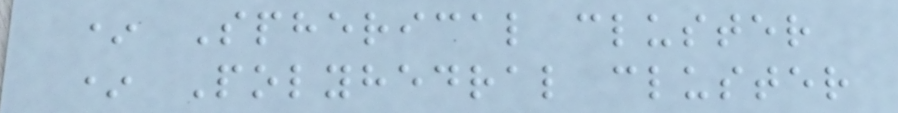* Spherical cluster
* Polyhedral cluster
